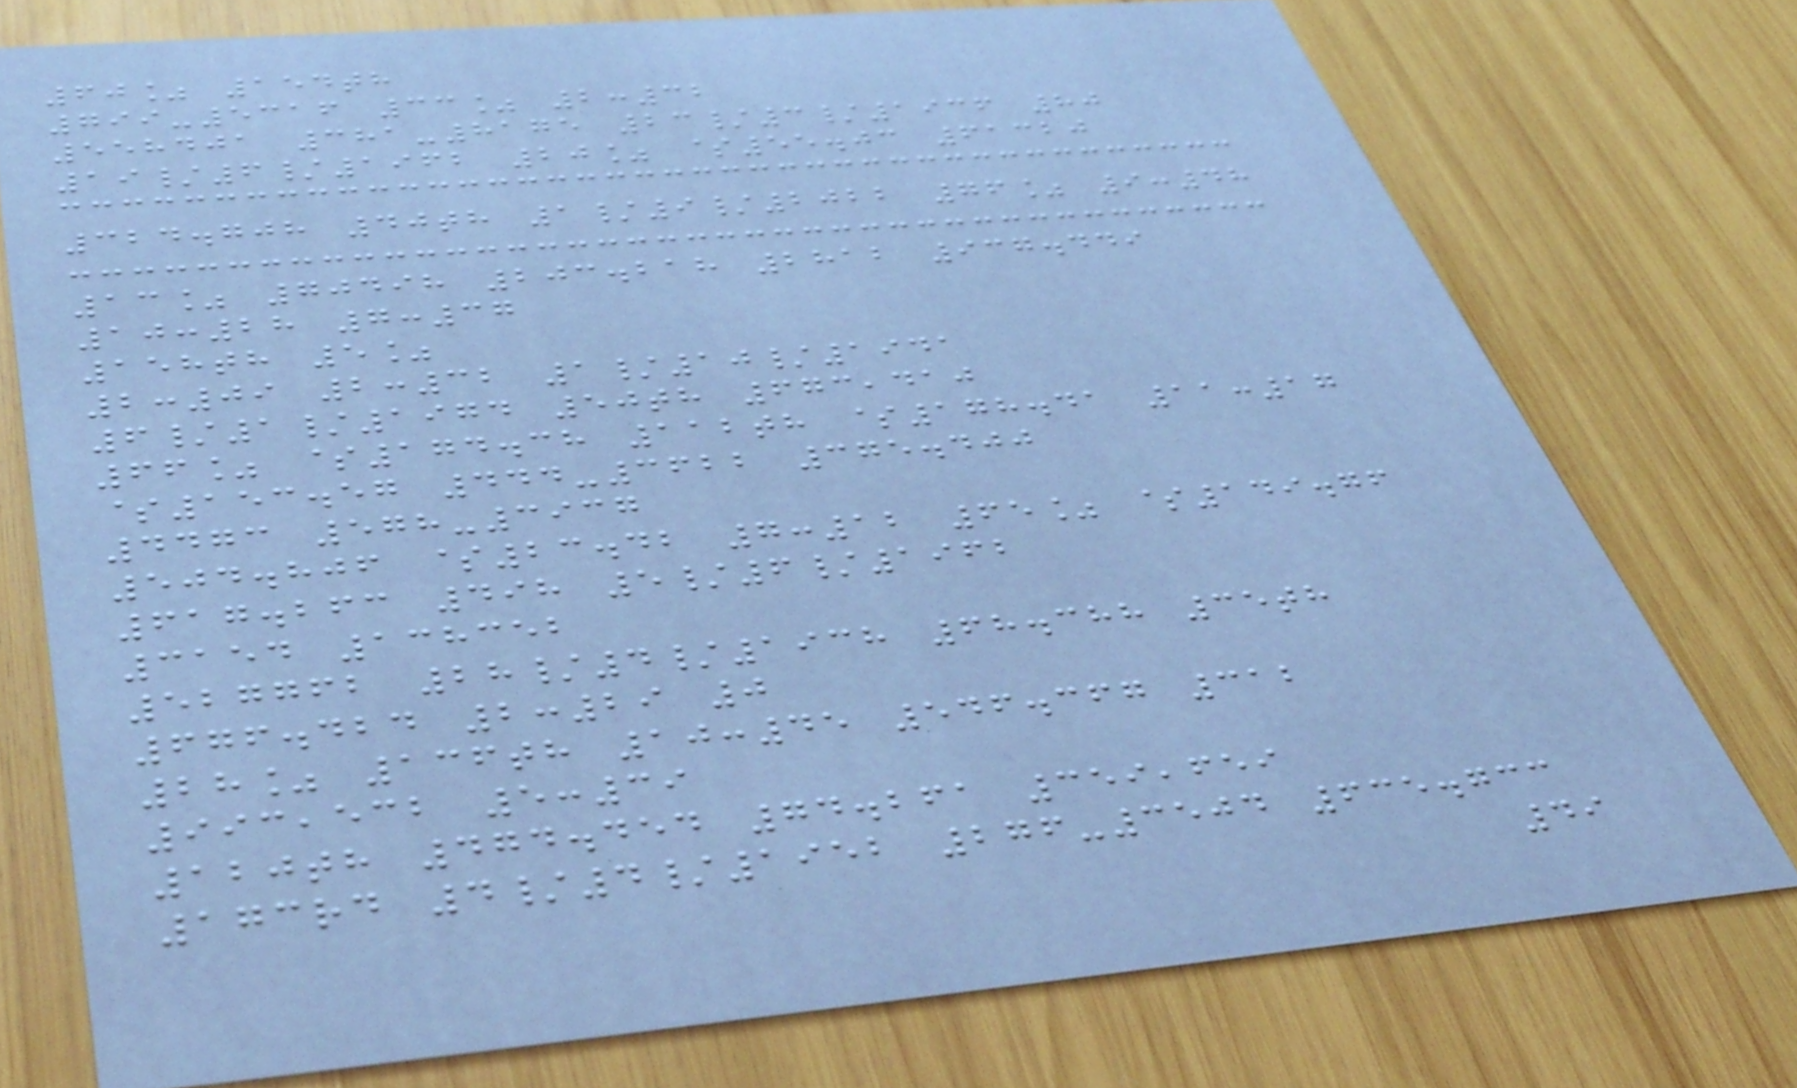60% 154th
799-5316 33% 2:32
558401 381-8175 23/3/1936 80
19/6/1962 20% $55.03 61320
324.708 40th 1/9/2022 76% 9:48
13% 70498 203.218 2812 937.449
10:28 7:37
158th 5%
2:09 2:32 1/10/1941
6/1/1974 50th 673,410
66% $174.38 112th $178.41 11:17
$153.57 444-3622 375.400
4473 578-3937
504.806 $23.42 7:12 65% $149.76
617.263 498 5/6/1962
3154 138352
527762 28/4/1938 68.388 35th
676.424 2:29 0
28% 136th 10:45 546.367 312
993,532 5:39
120th 474.454 74.261 359,659
173rd 4/4/1952 276-3504 635.733
49
